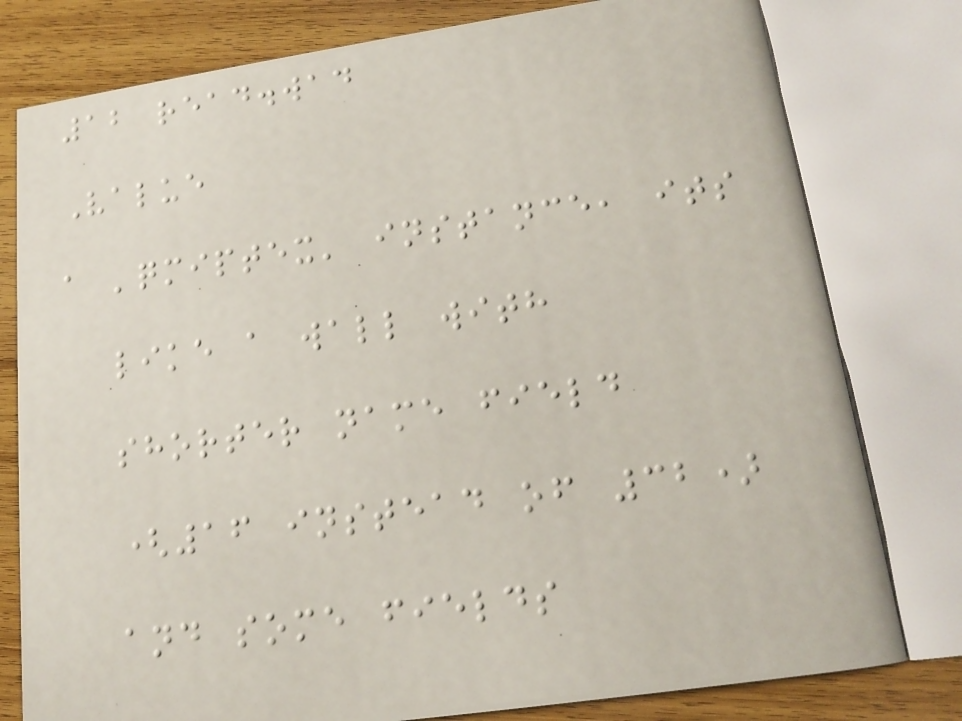12 read.wad
Value
a 'qmiptex' instance, its
like a wall with
shorter name field
(16 instead of 32)
and some fields
